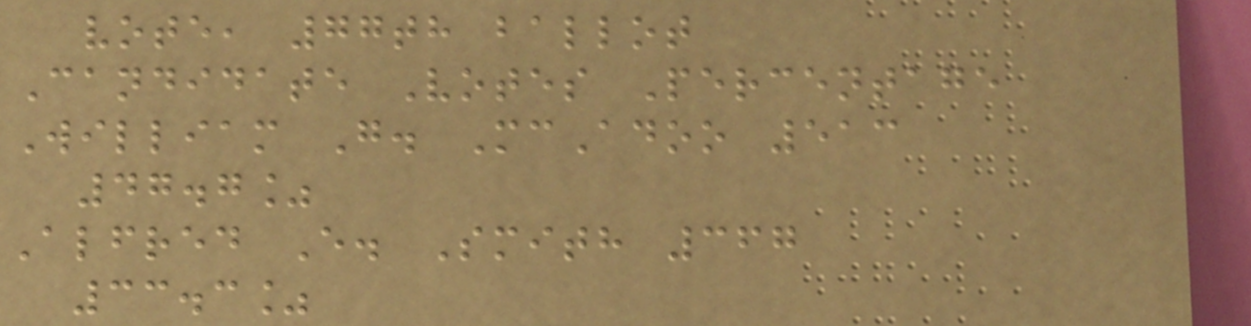vote, 77th ballot
Candidate Votes Percentage
William G. McAdoo 513
47.7%
Alfred E. Smith 367
33.3%
